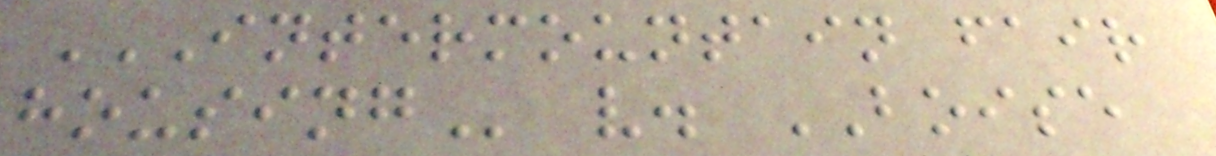INTERMOUNTAIN FAIR
HOUSING v. BOISE
